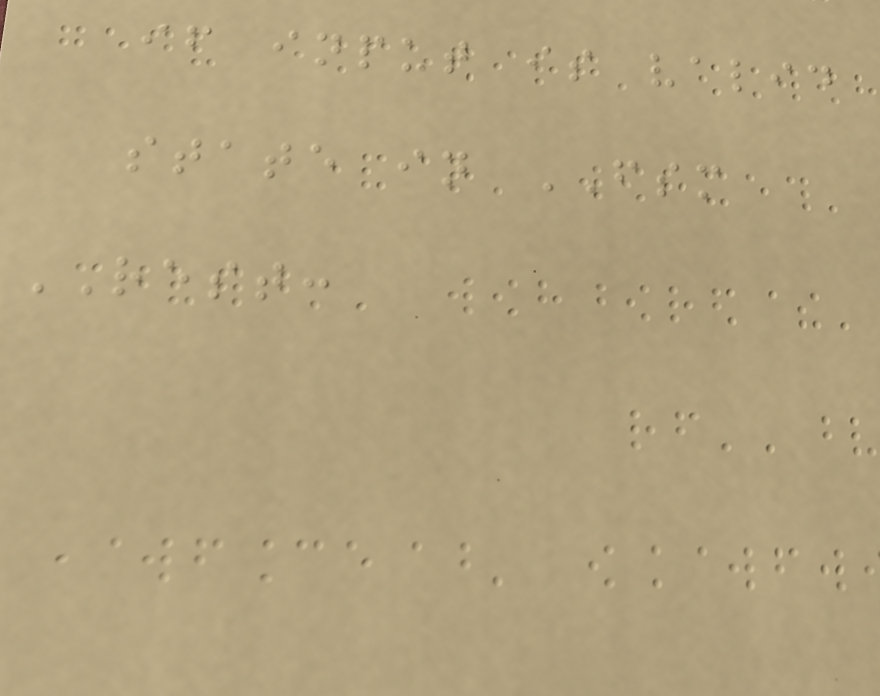if input is valid
state in FSM
REST:
